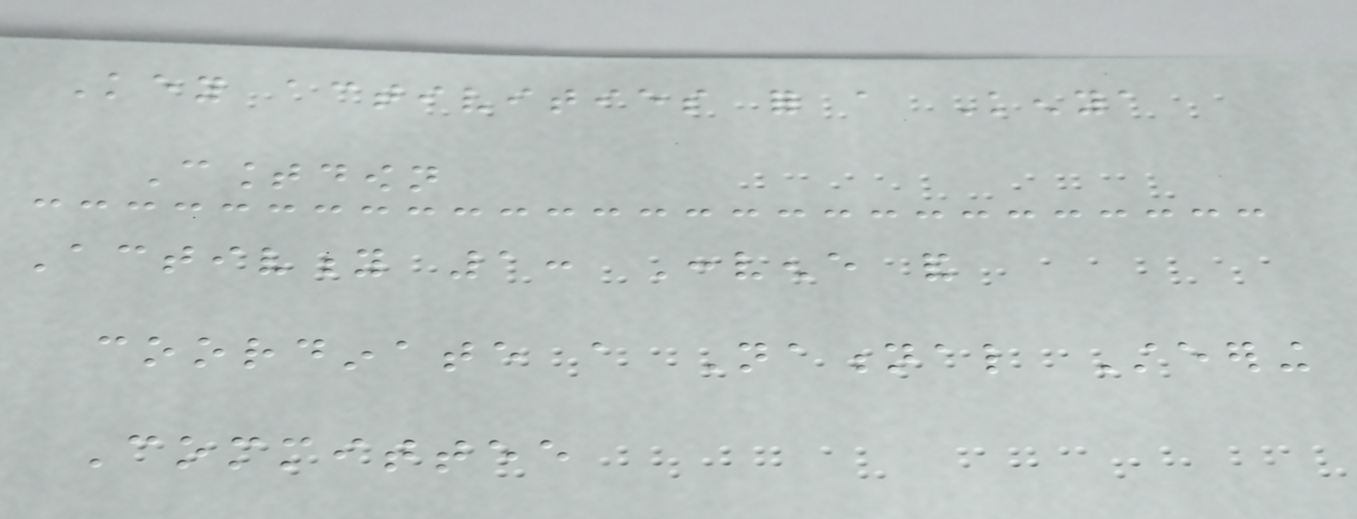Key activities for a Kenya
Countdown
Activity 1: Convene and
coordinate a National Steering
Committee
